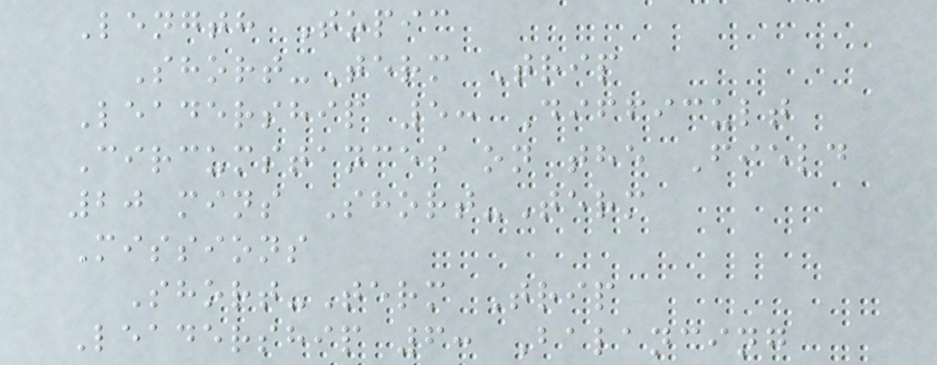Length Topic
Short-Term Trip
Leadership 5: Difficult
Circumstances on the Field
20 mins Short-Term
Missions
Short-Term Trip
Leadership 6: Balancing
